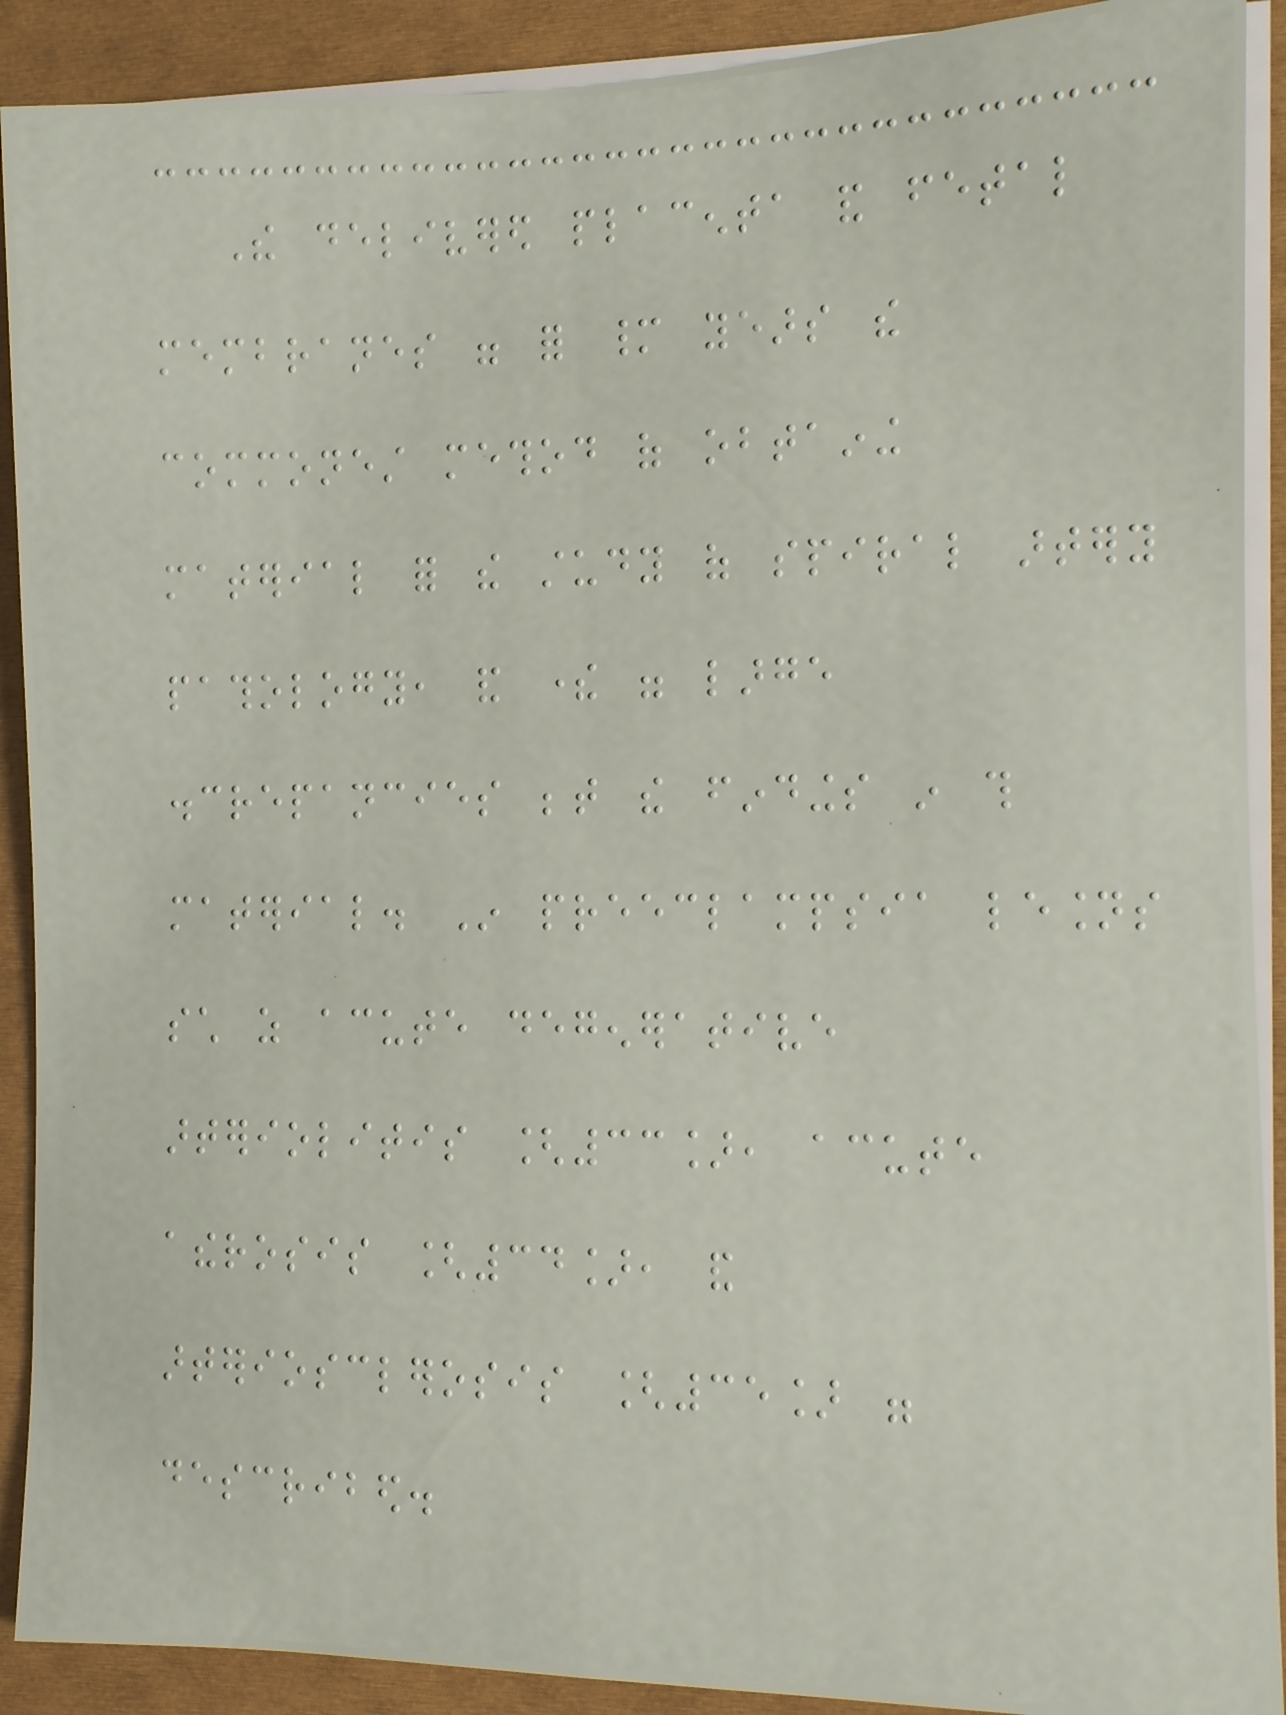The delivered placenta and fetal
membranes were for many years the
commonest method of obtaining
material for the study of spiral artery
pathology, and there were large
discrepancies between the findings in this
material. In preeclampsia lesions
such as acute degenerative
arteriolitis [33], acute
atherosis [34], and
arteriosclerosis [35] were
described.
